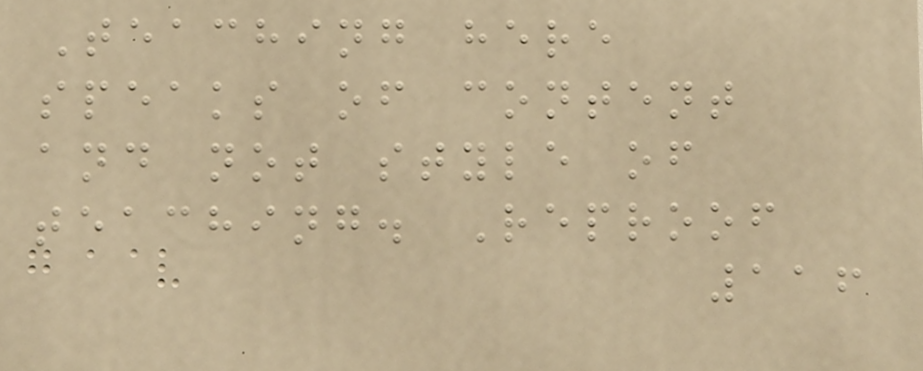Teaching here
speaks of content
and not style of
teaching. Reproof
116
